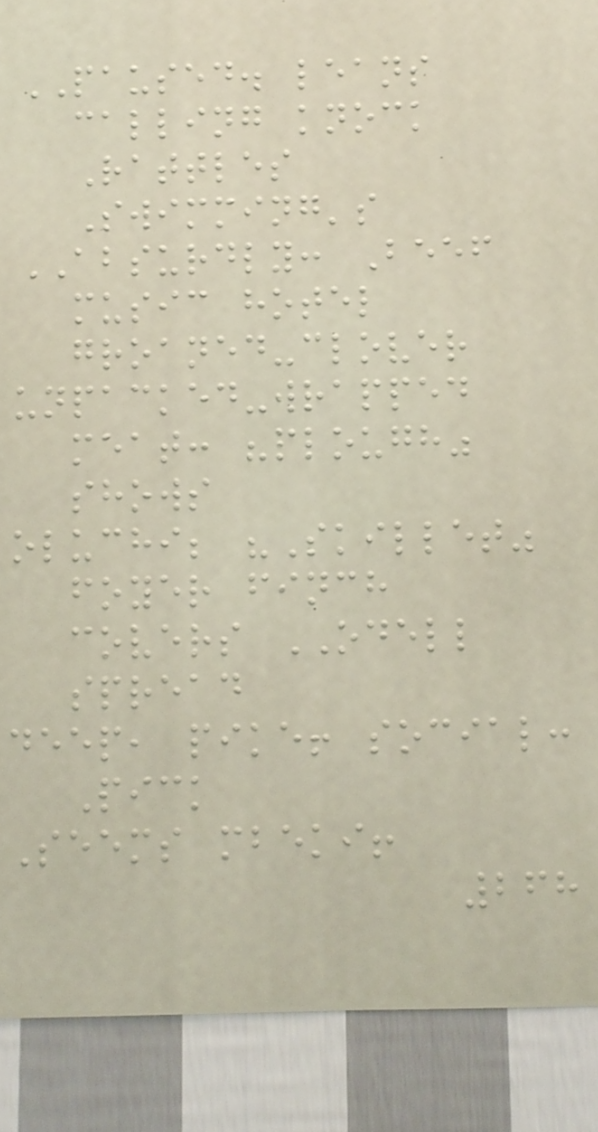PAUSED. leans
calling knock
Rattles
Swimming's
ABSURDLY: Beef
music hotel
groaned-clover
unpacked-wrapped
meat: "plough"
shows
oluchi; "Skillet"
foyer finch
covers ODELL
spread
deep, pike! social:
Pick
Seems mbeki!
268
